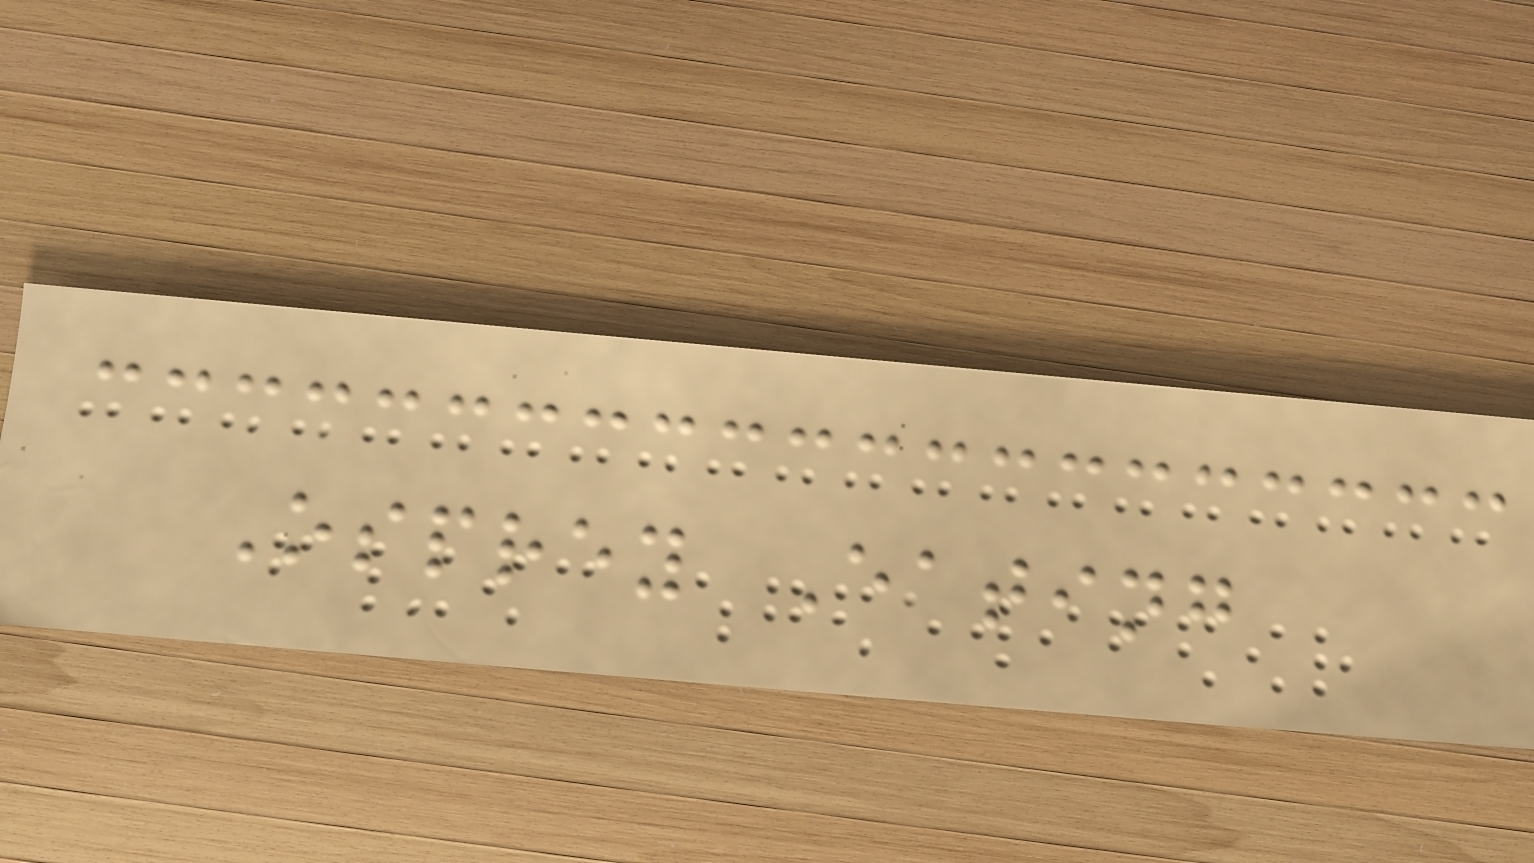Osprey Eating
